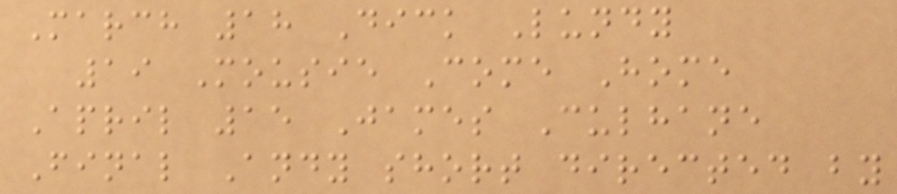March 18 Dick Lundy
19 Mousie Come Home
April 15 James Culhane
Final Andy short directed by
